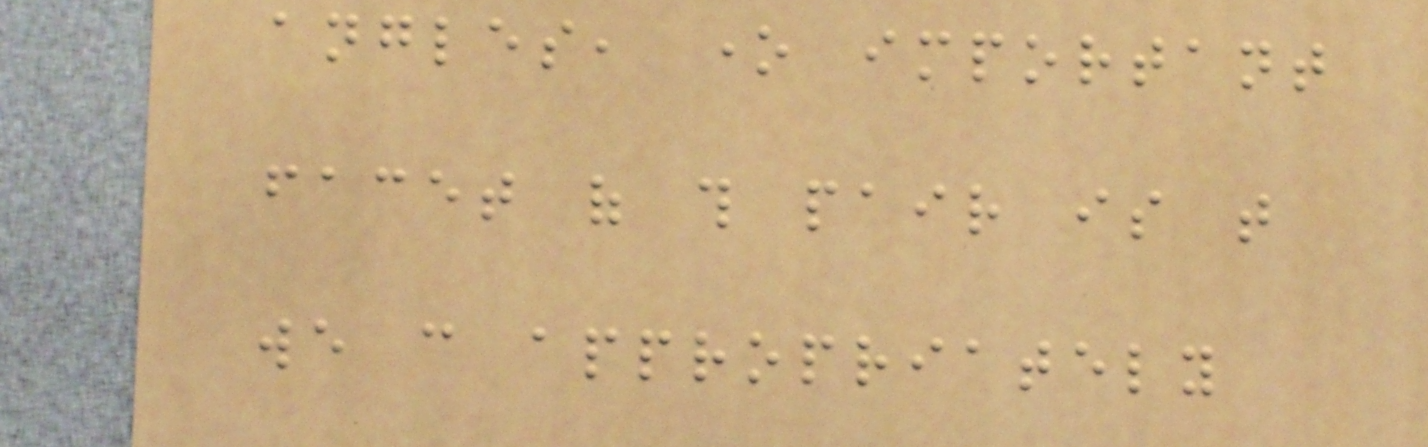angles, one important
facet of this pair is that
we can appropriately
